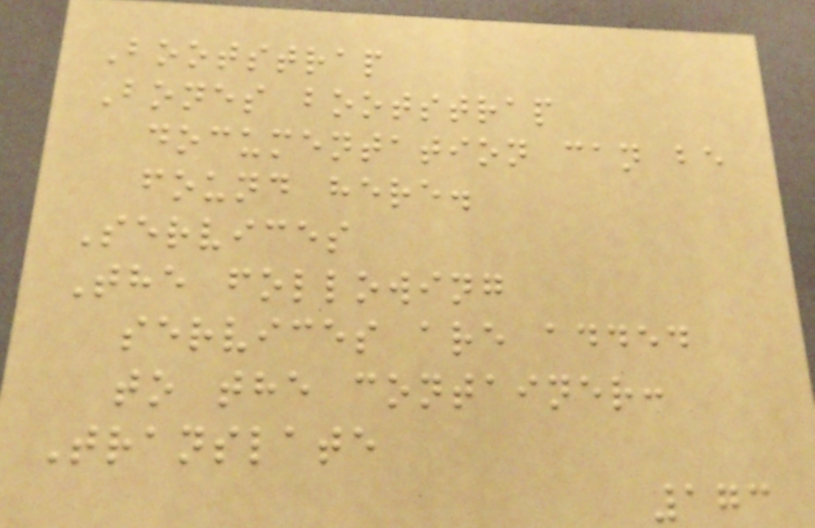Bootstrap
Bones bootstrap
documentation can be
found here.
Services
The following
services are added
to the container:
Translate
173
